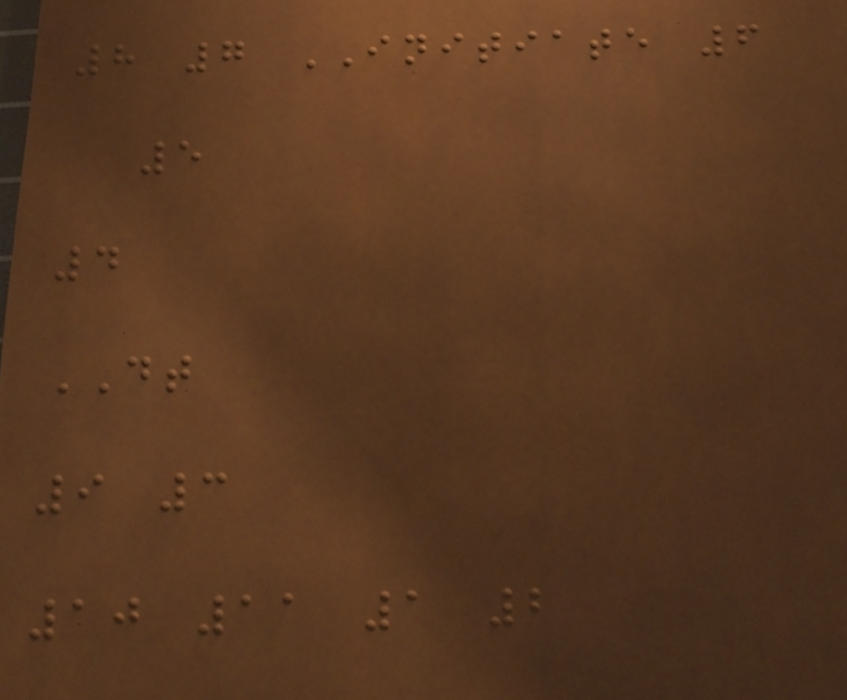8 7 INITIATE 6
5
4
DT
9 3
10 11 1 2
